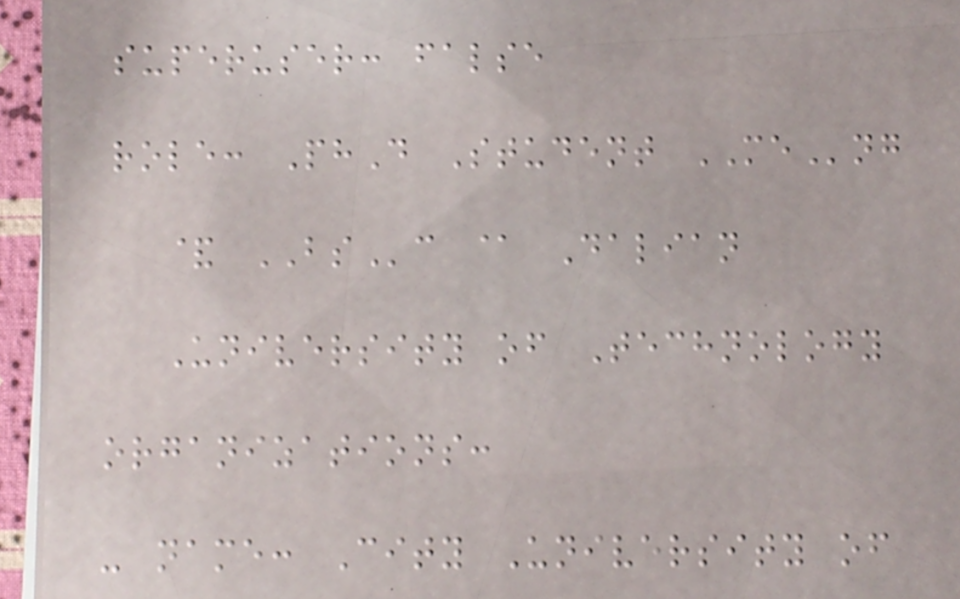superuser: false
role: PhD Student MEng
& BSc @ Dalian
University of Technology
organizations:
- name: City University of
